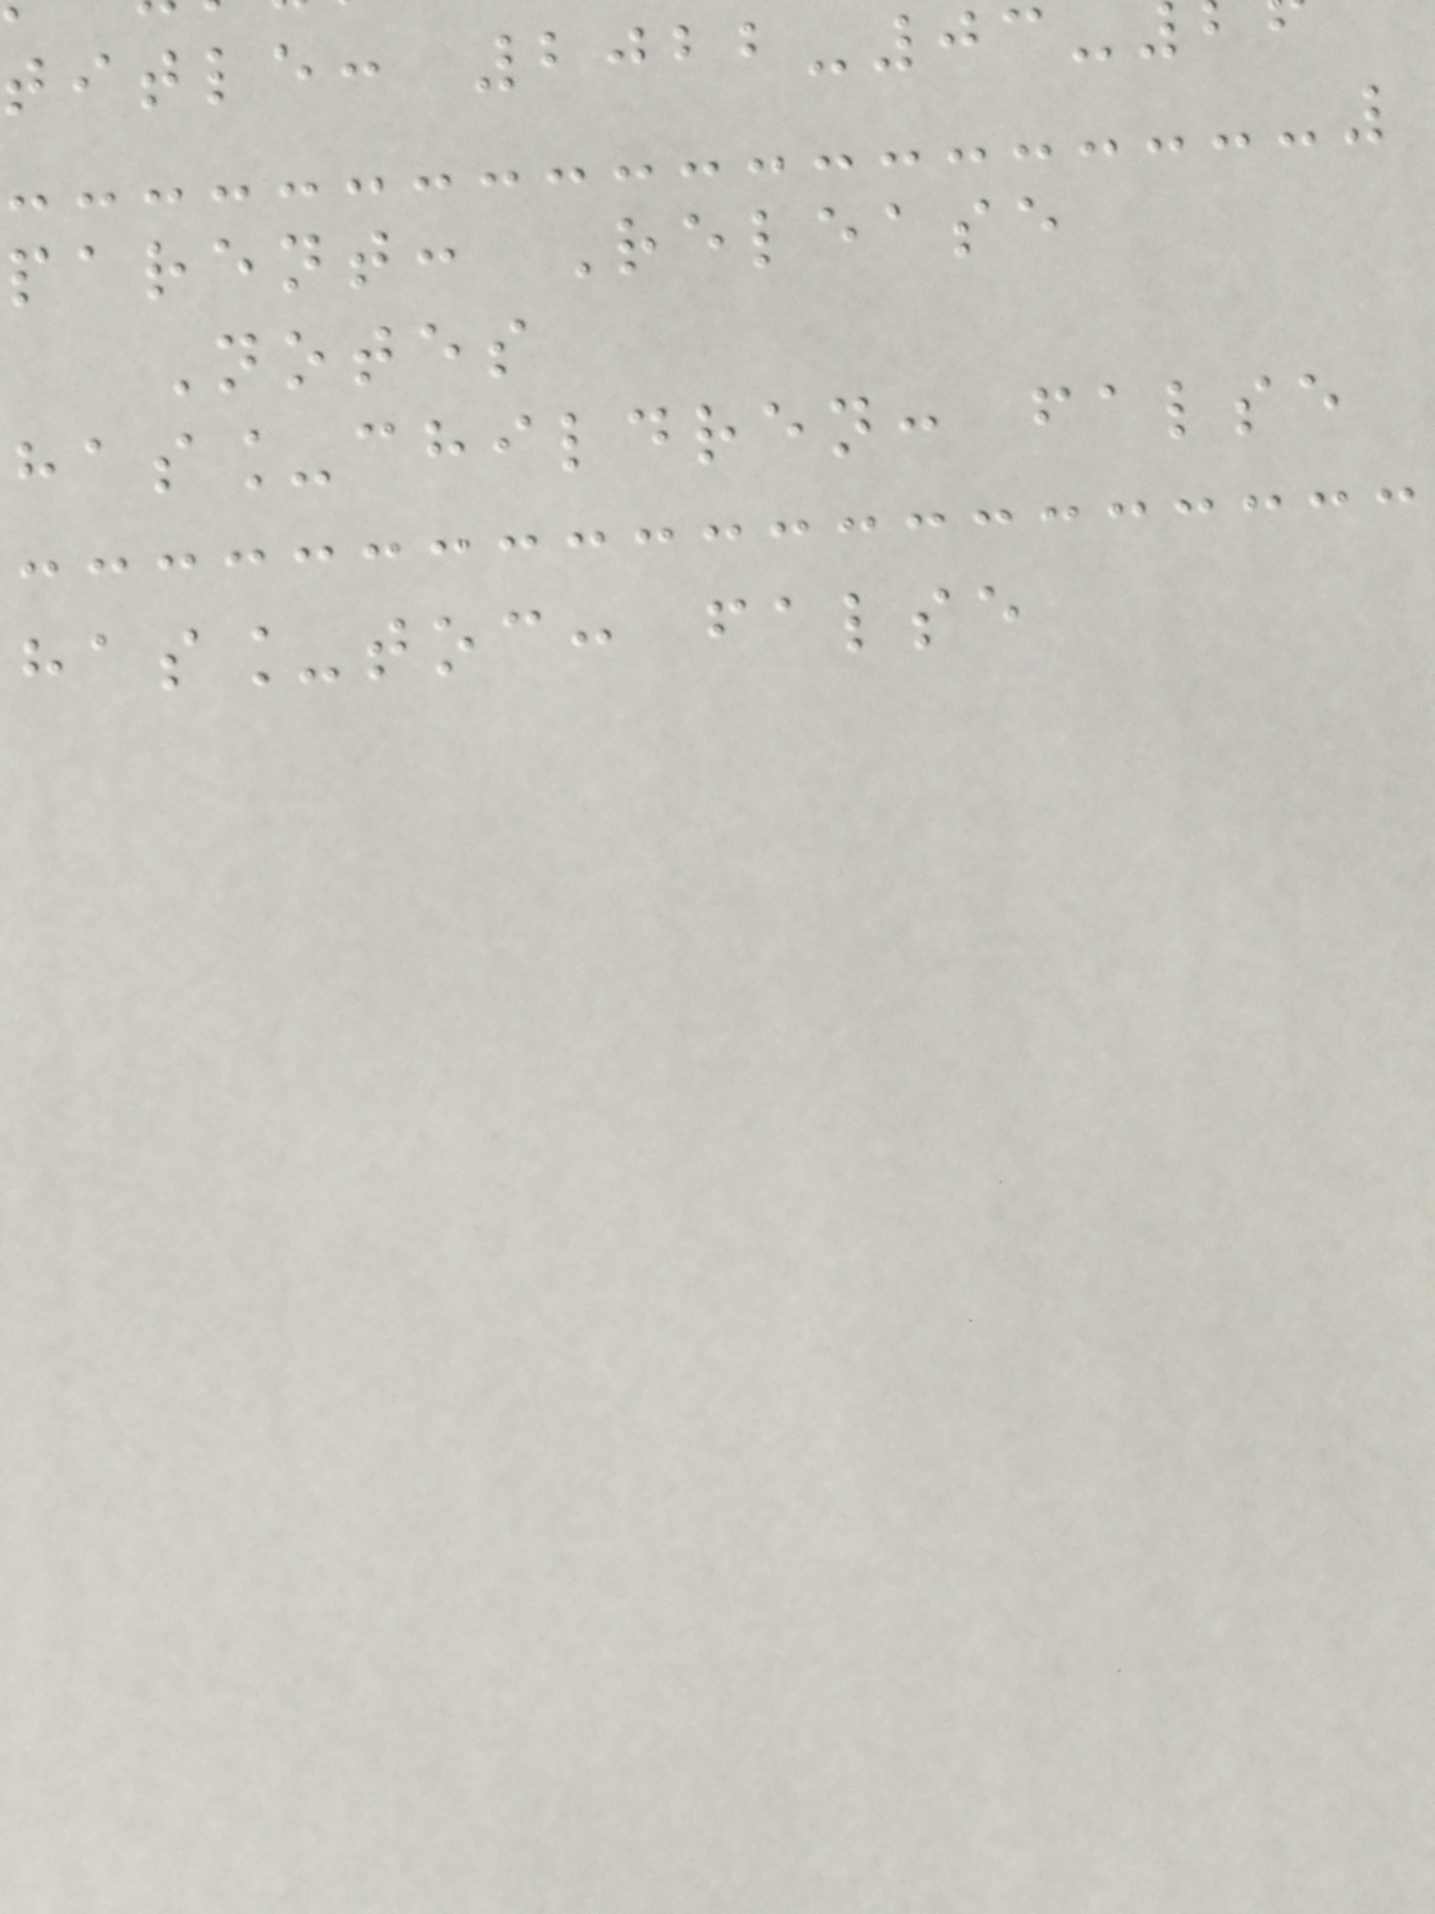title: 2022-03-
parent: Release
Notes
has_children: false
has_toc: false
